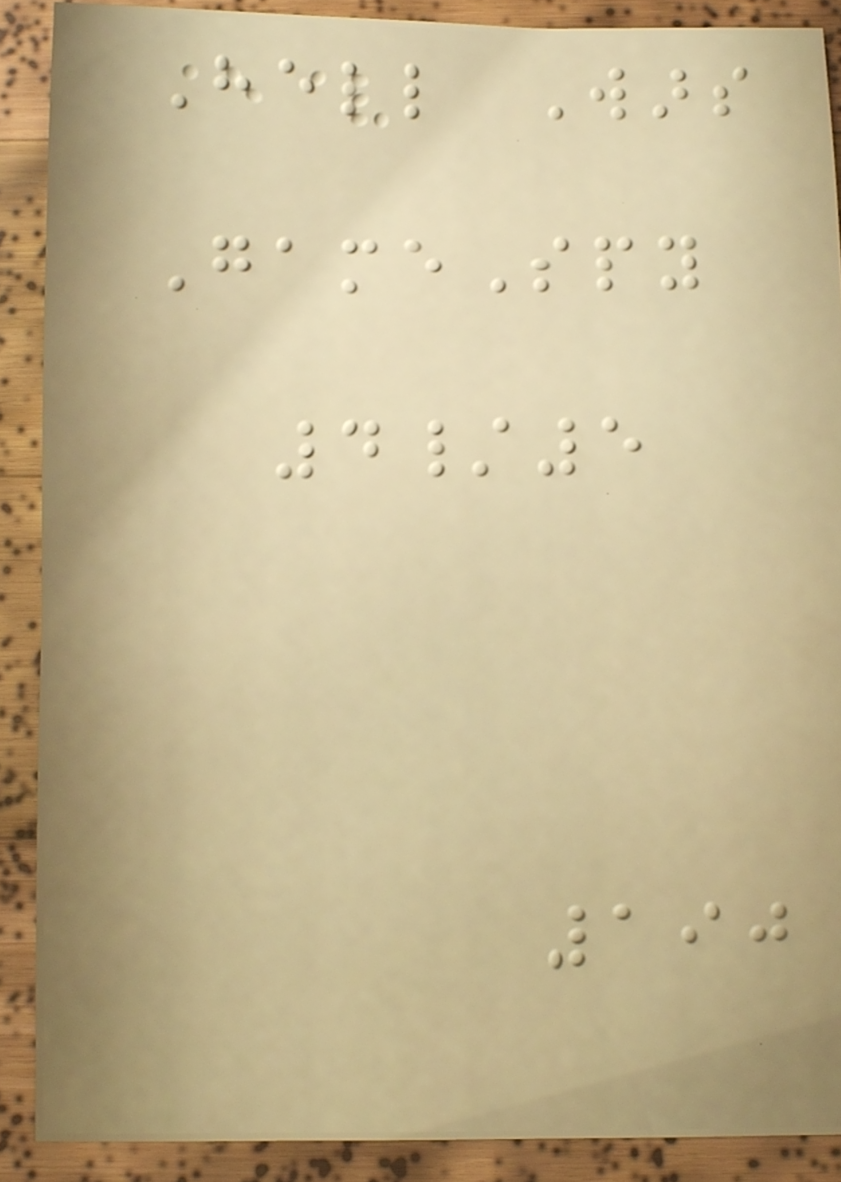Hell Wars
GameSpy
4/5
190
